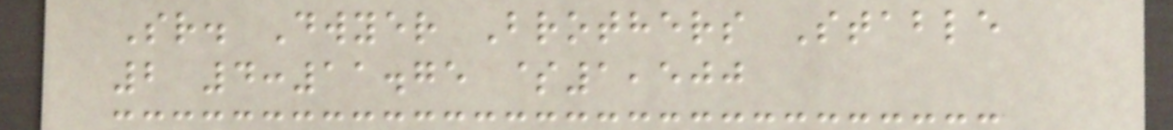Sr. Dwyer Brothers Stable
2 4:11.75 $1,500
